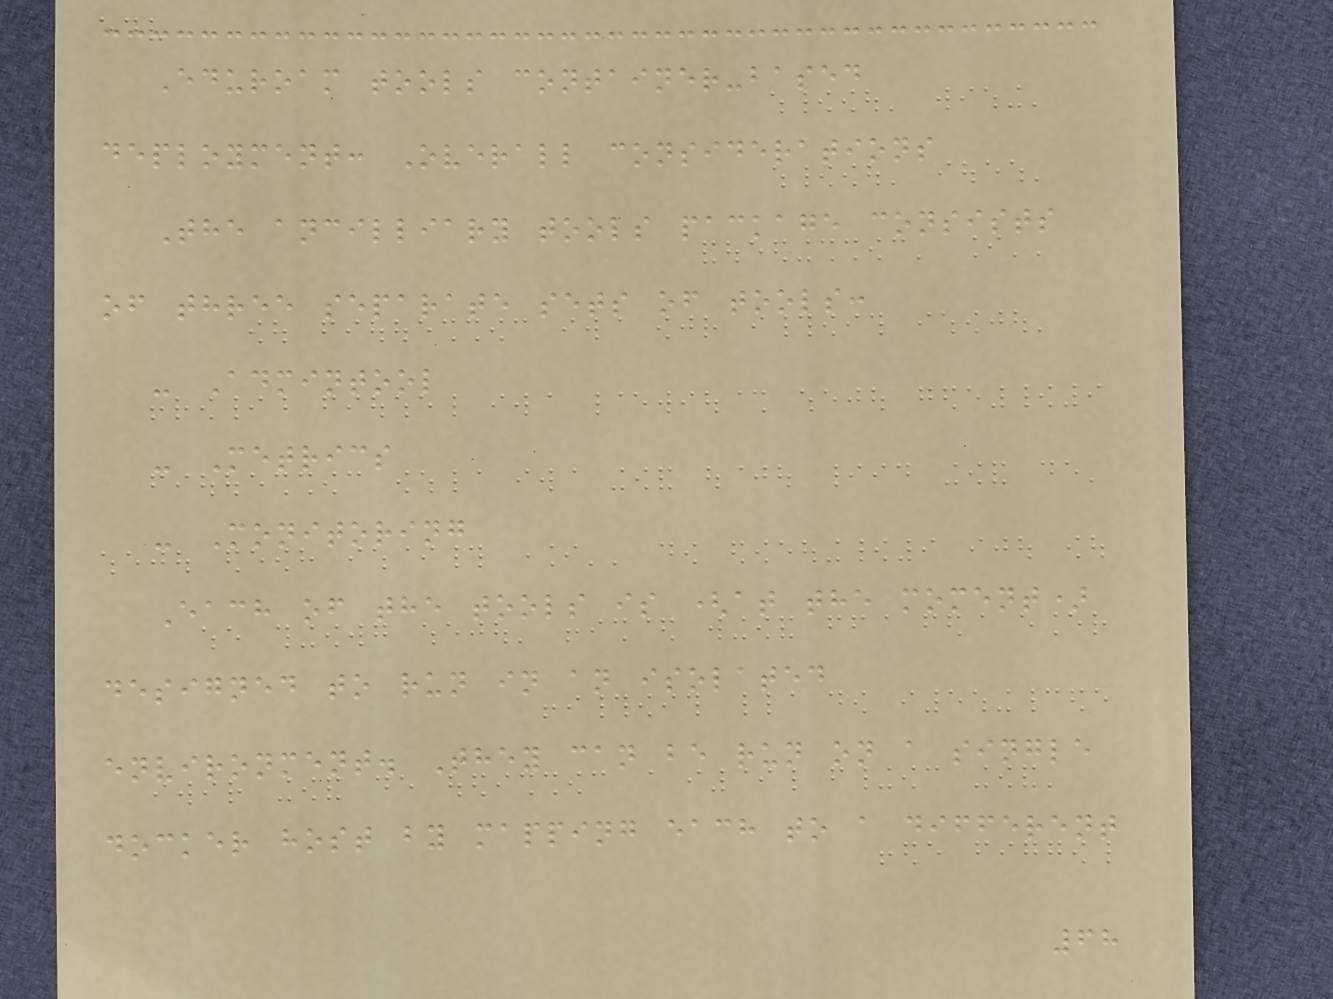Eduroam tools container-based
deployment: Overall considerations
The ancilliary tools package consists
of three separate sets of tools:
- Admintool
- Metrics
- Monitoring
Each of the tools is (at the moment)
designed to run in an isolated
environment. They can be run on a single
docker host by mapping each to a different
68
